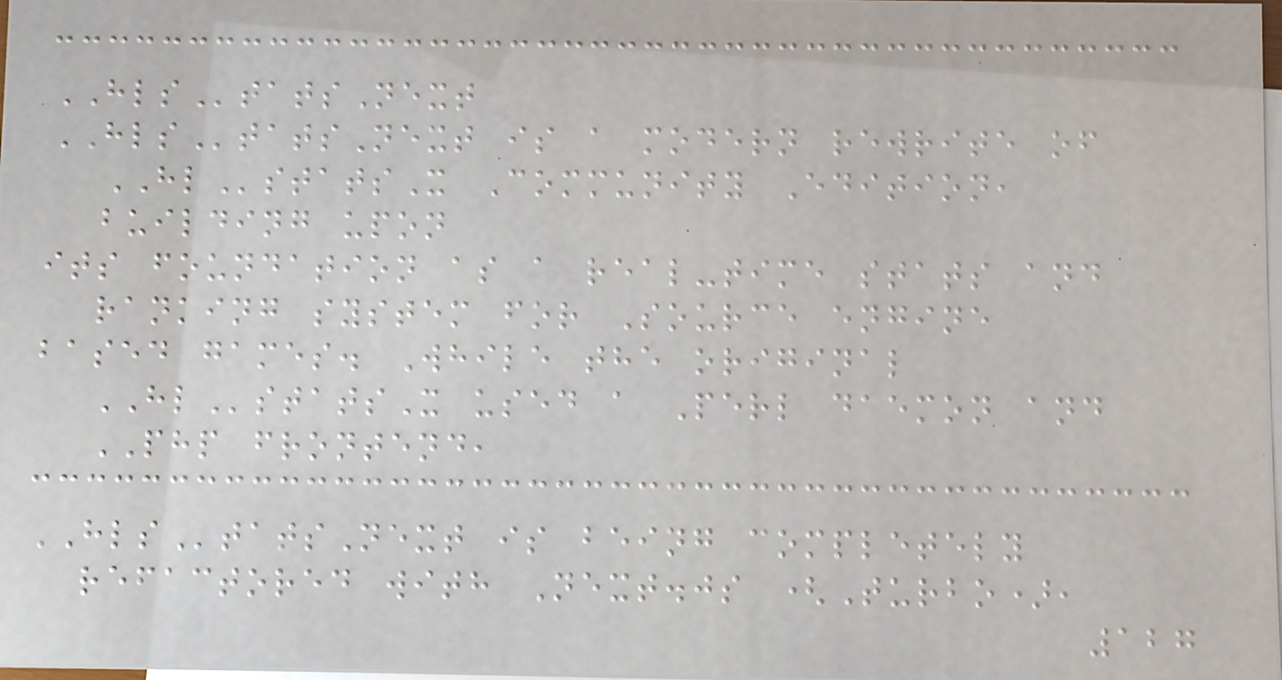HLStatsNext
HLStatsNext is a modern rewrite of
HLstatsX Community Edition,
building upon
its foundation as a real-time stats and
ranking system for Source engine
based games. While the original
HLstatsX used a Perl daemon and
PHP frontend,
HLStatsNext is being completely
refactored with Next.js (Turbo),
127
